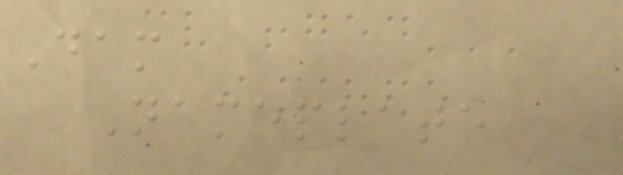Dam
Nameplate
